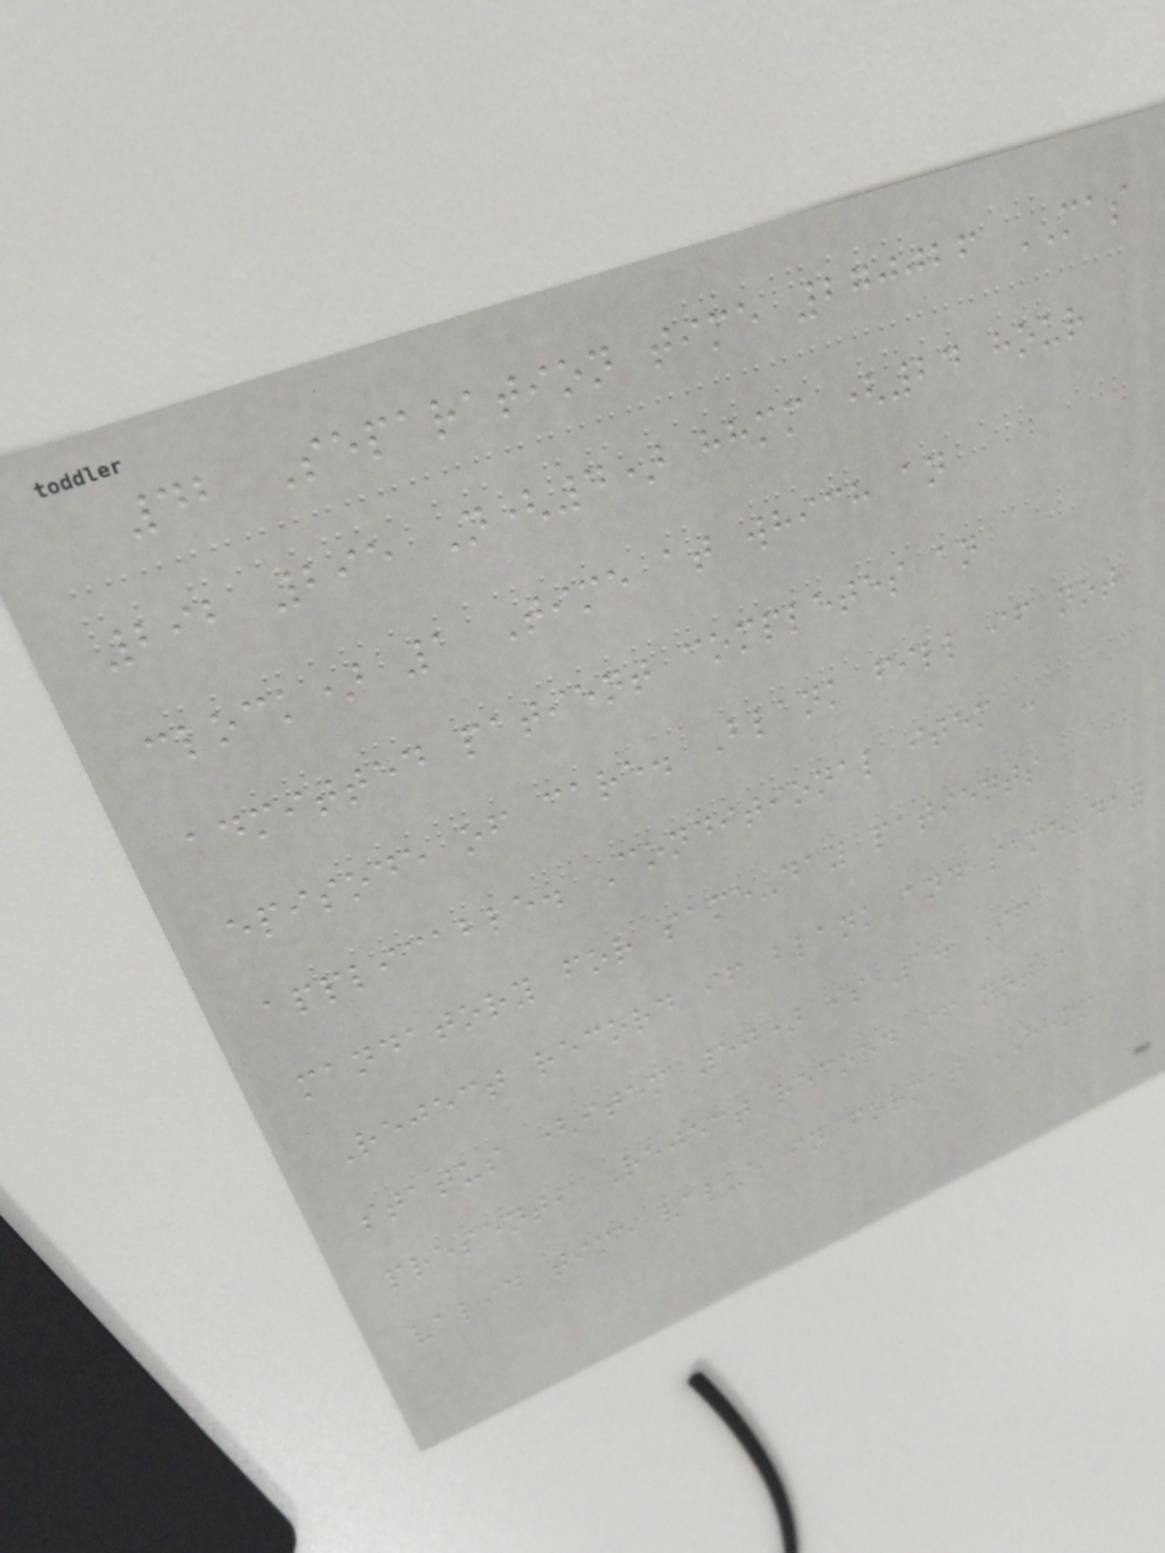42 Separation time 270026 MAS
292 295 N(4) hhmm (24 hour
clock) 1 Time at which an
admitted patient completes an
episode of care. Blank fill if not
applicable. Conditional item -
mandatory for same-day patients
Reject record if blank and same-day
status (item 50) is 1. If
present, Reject record if not a
valid time value in format HHMM
